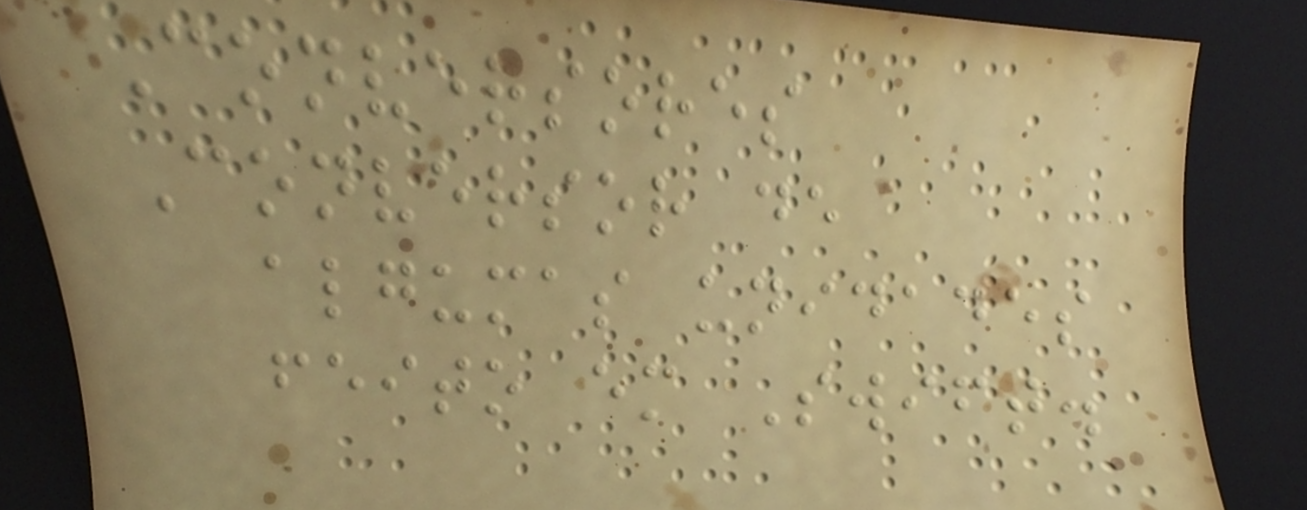Conversores
Conversor de
algumas unidades
feito em Swift.
